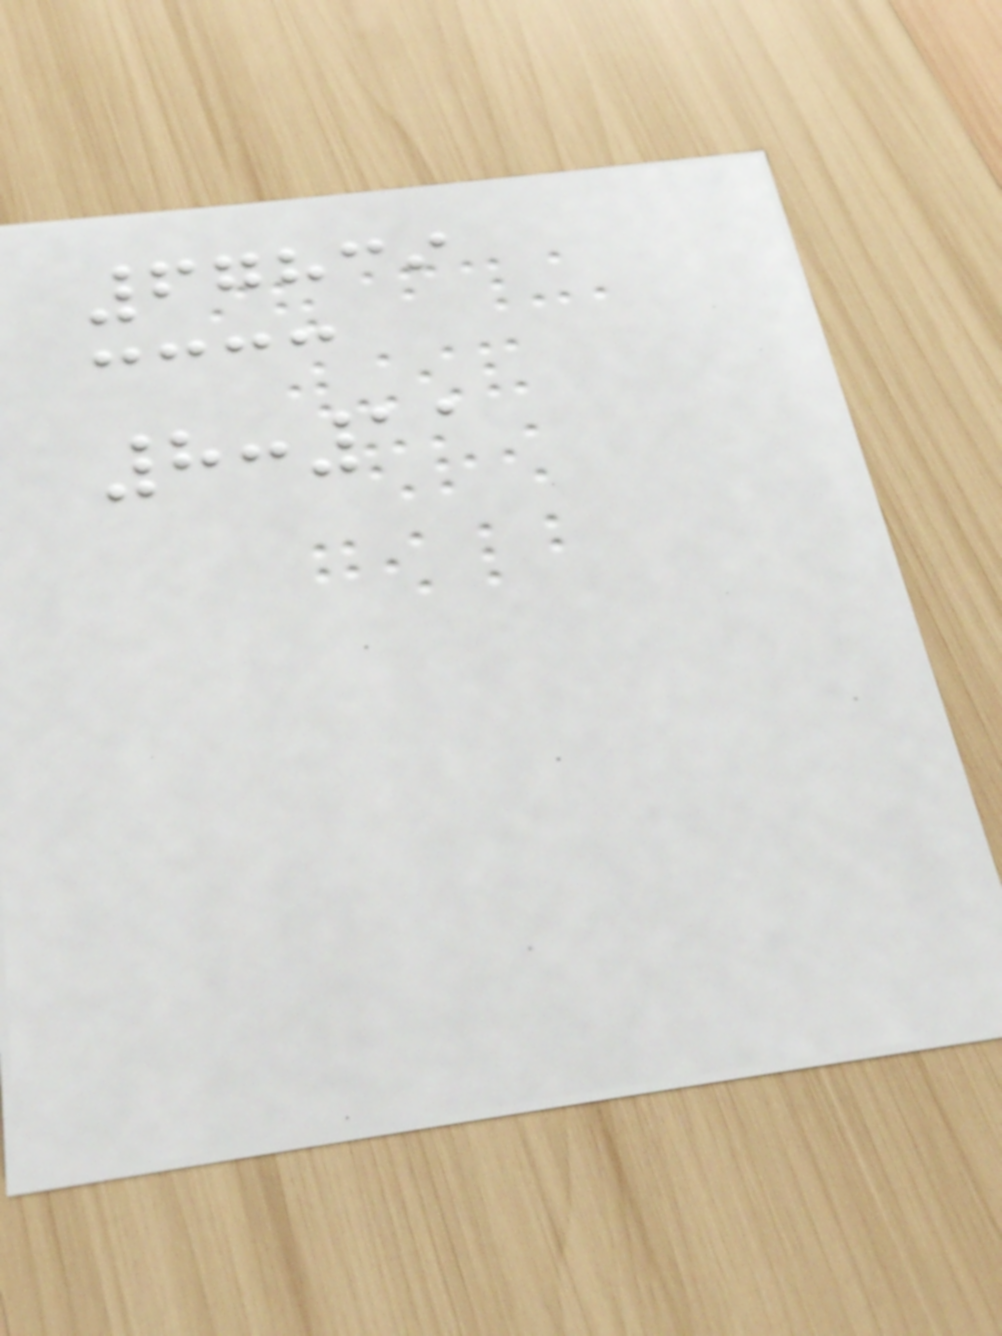67839
8:11
